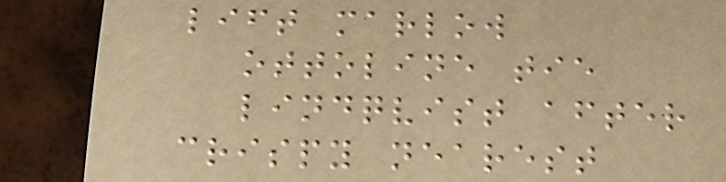lift marlow
ottoline tie
lindqvist after
crispy nearest
